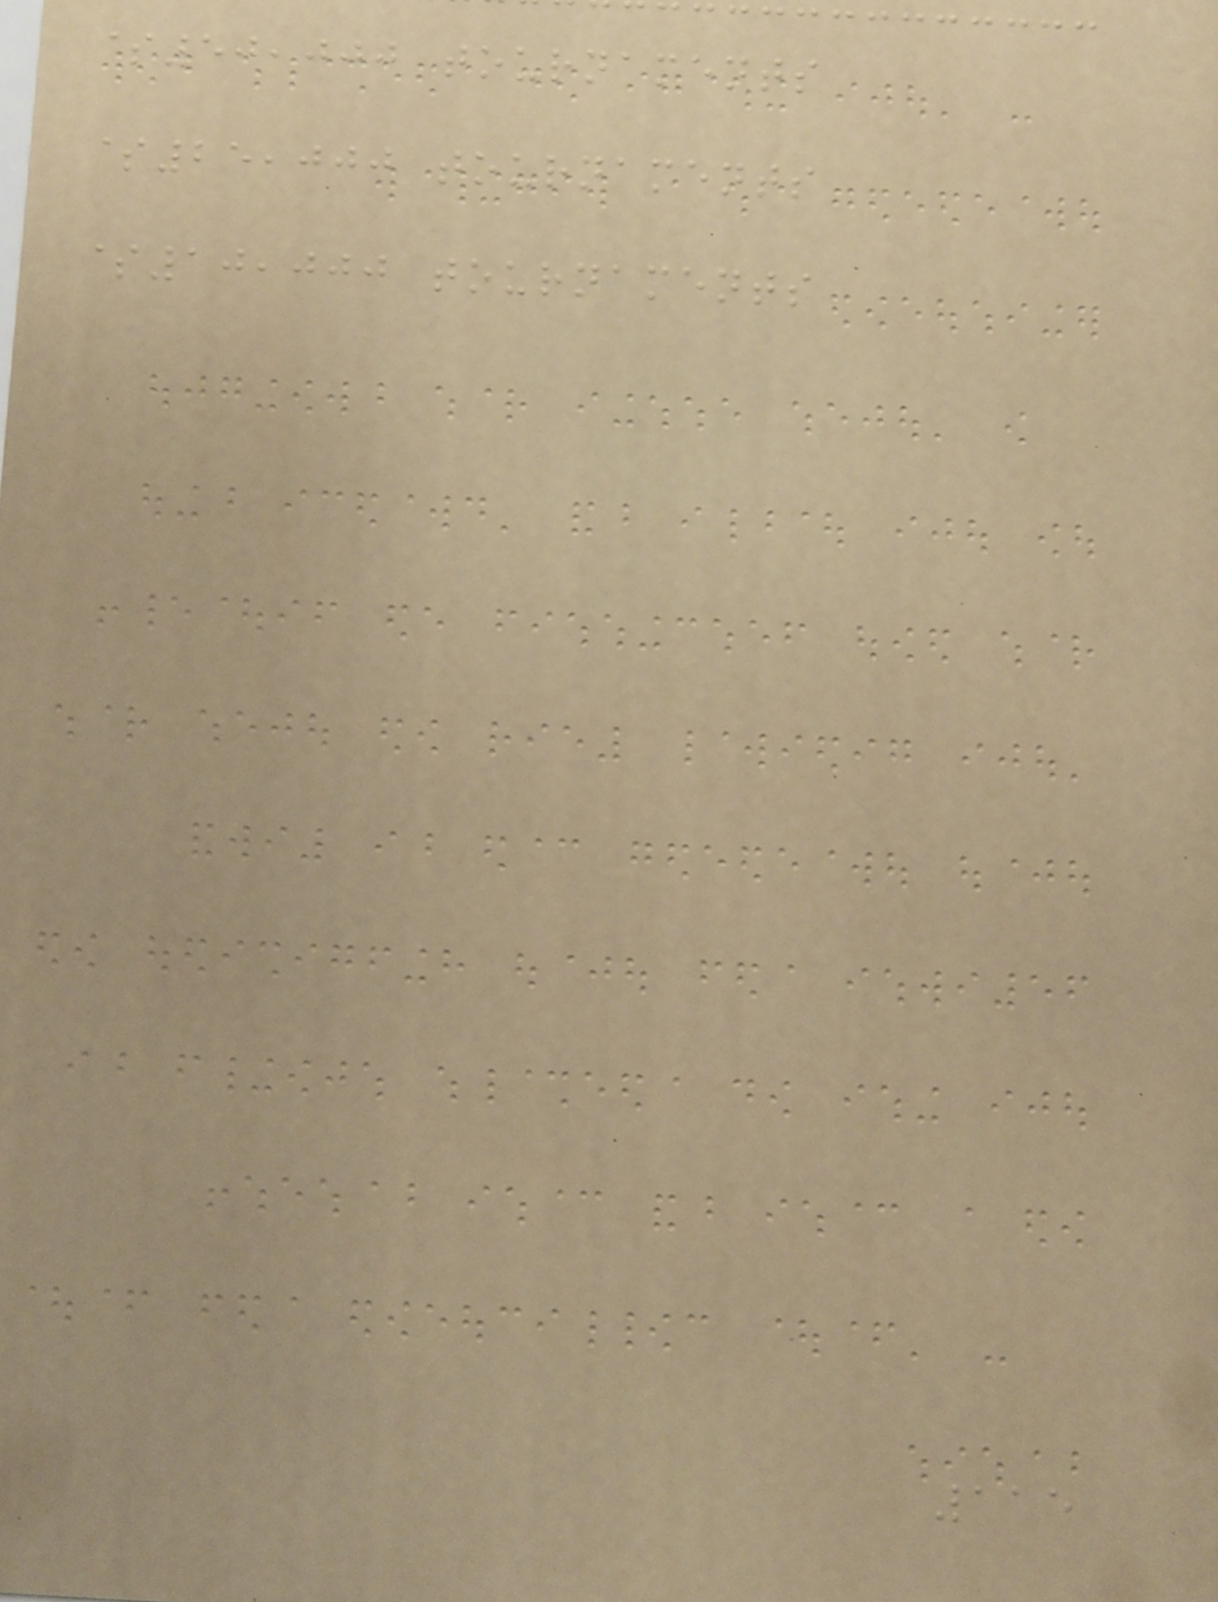$50,000 tournaments
$25,000 tournaments
$10,000 tournaments
115
